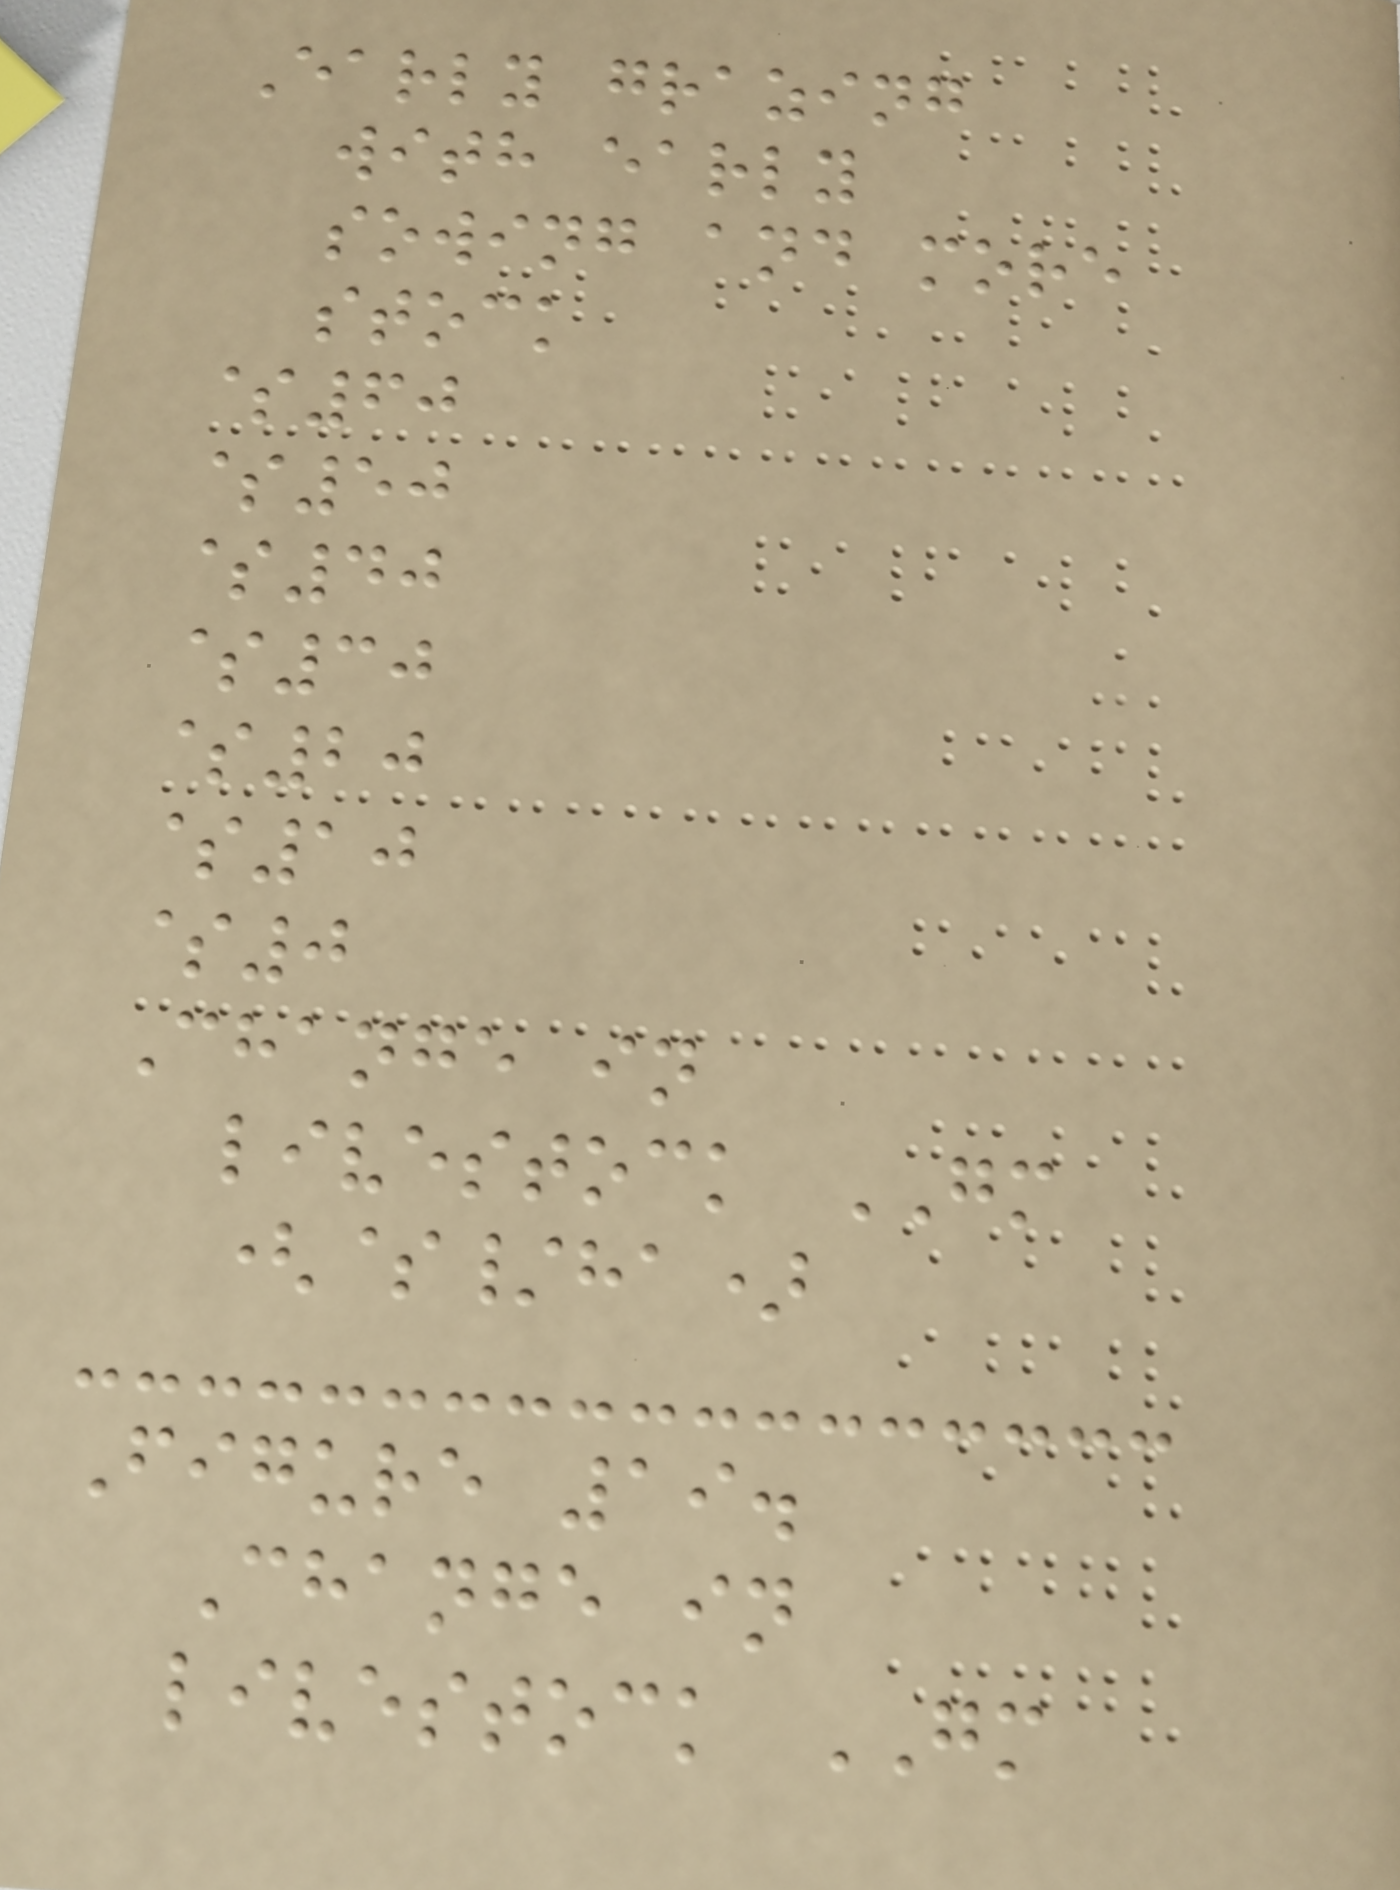Early grazing
with early
sowing and more
stock
$60
$50
$40
$30
$20
$10
$0
Change in
livestock GM
($/ha)
Figure 19.
Change in
livestock GM
